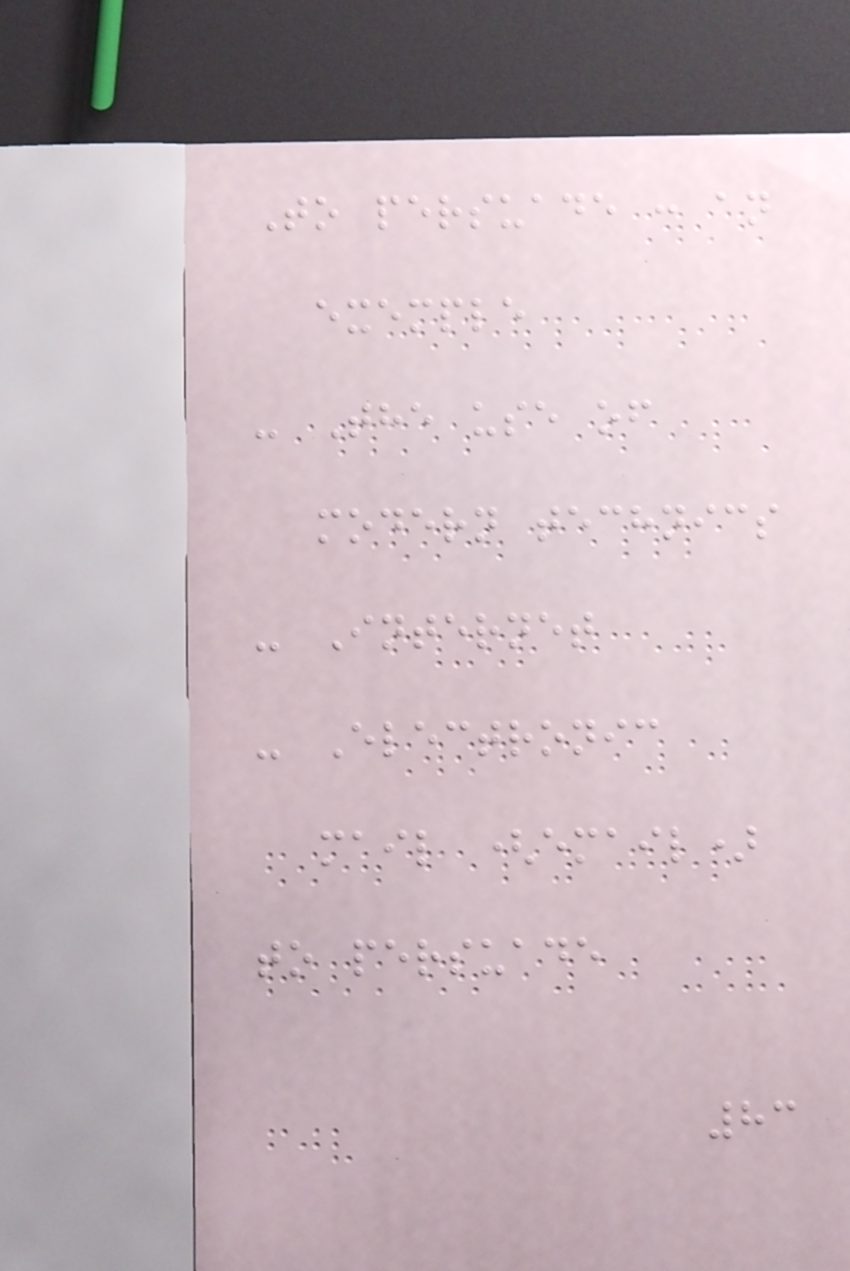To persuade : an
exemple
- The use of
modern technics
- Internet
- Electronic
mail (email)
to persuade
83
